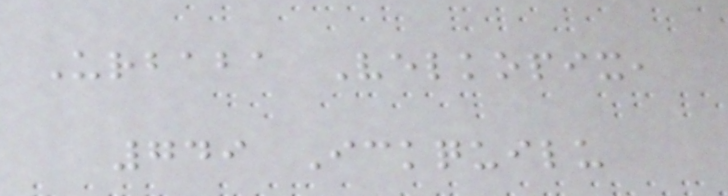Urbaba Velkopix,
749 Ickquilu
